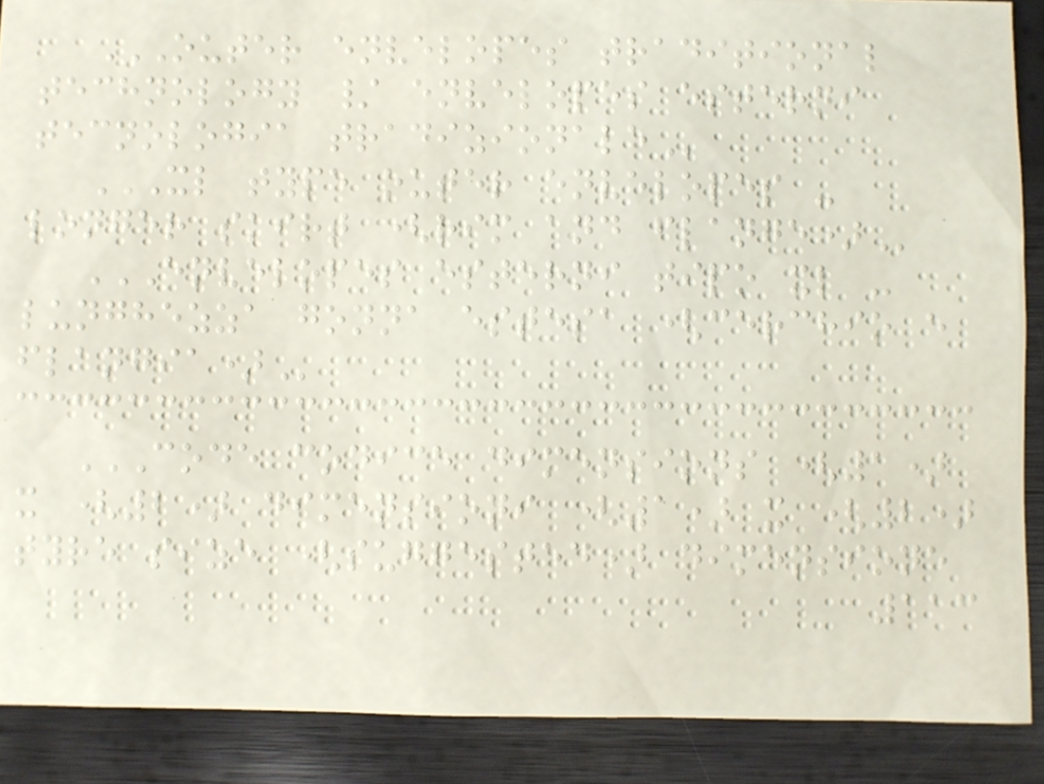OUTER ENVELOPES TRADITIONAL
TECHNOLOGY / ENVELOPES ESTERNI
TECNOLOGIA TRADIZIONALE
XL TYPE OUTER ENVELOPES -
LONGER SKIRT (RIM AND FLANGE)
ENVELOPES ESTERNI TIPO XL -
LUNGHEZZA GONNA ESTESA (CERCHIO E
FLANGIA)
CODE CODICE DIMENSIONS (1)
X (2) DIMENSIONI (1) X (2)
TYRE SIZE (SUGGESTED) DIMENSIONE
113
